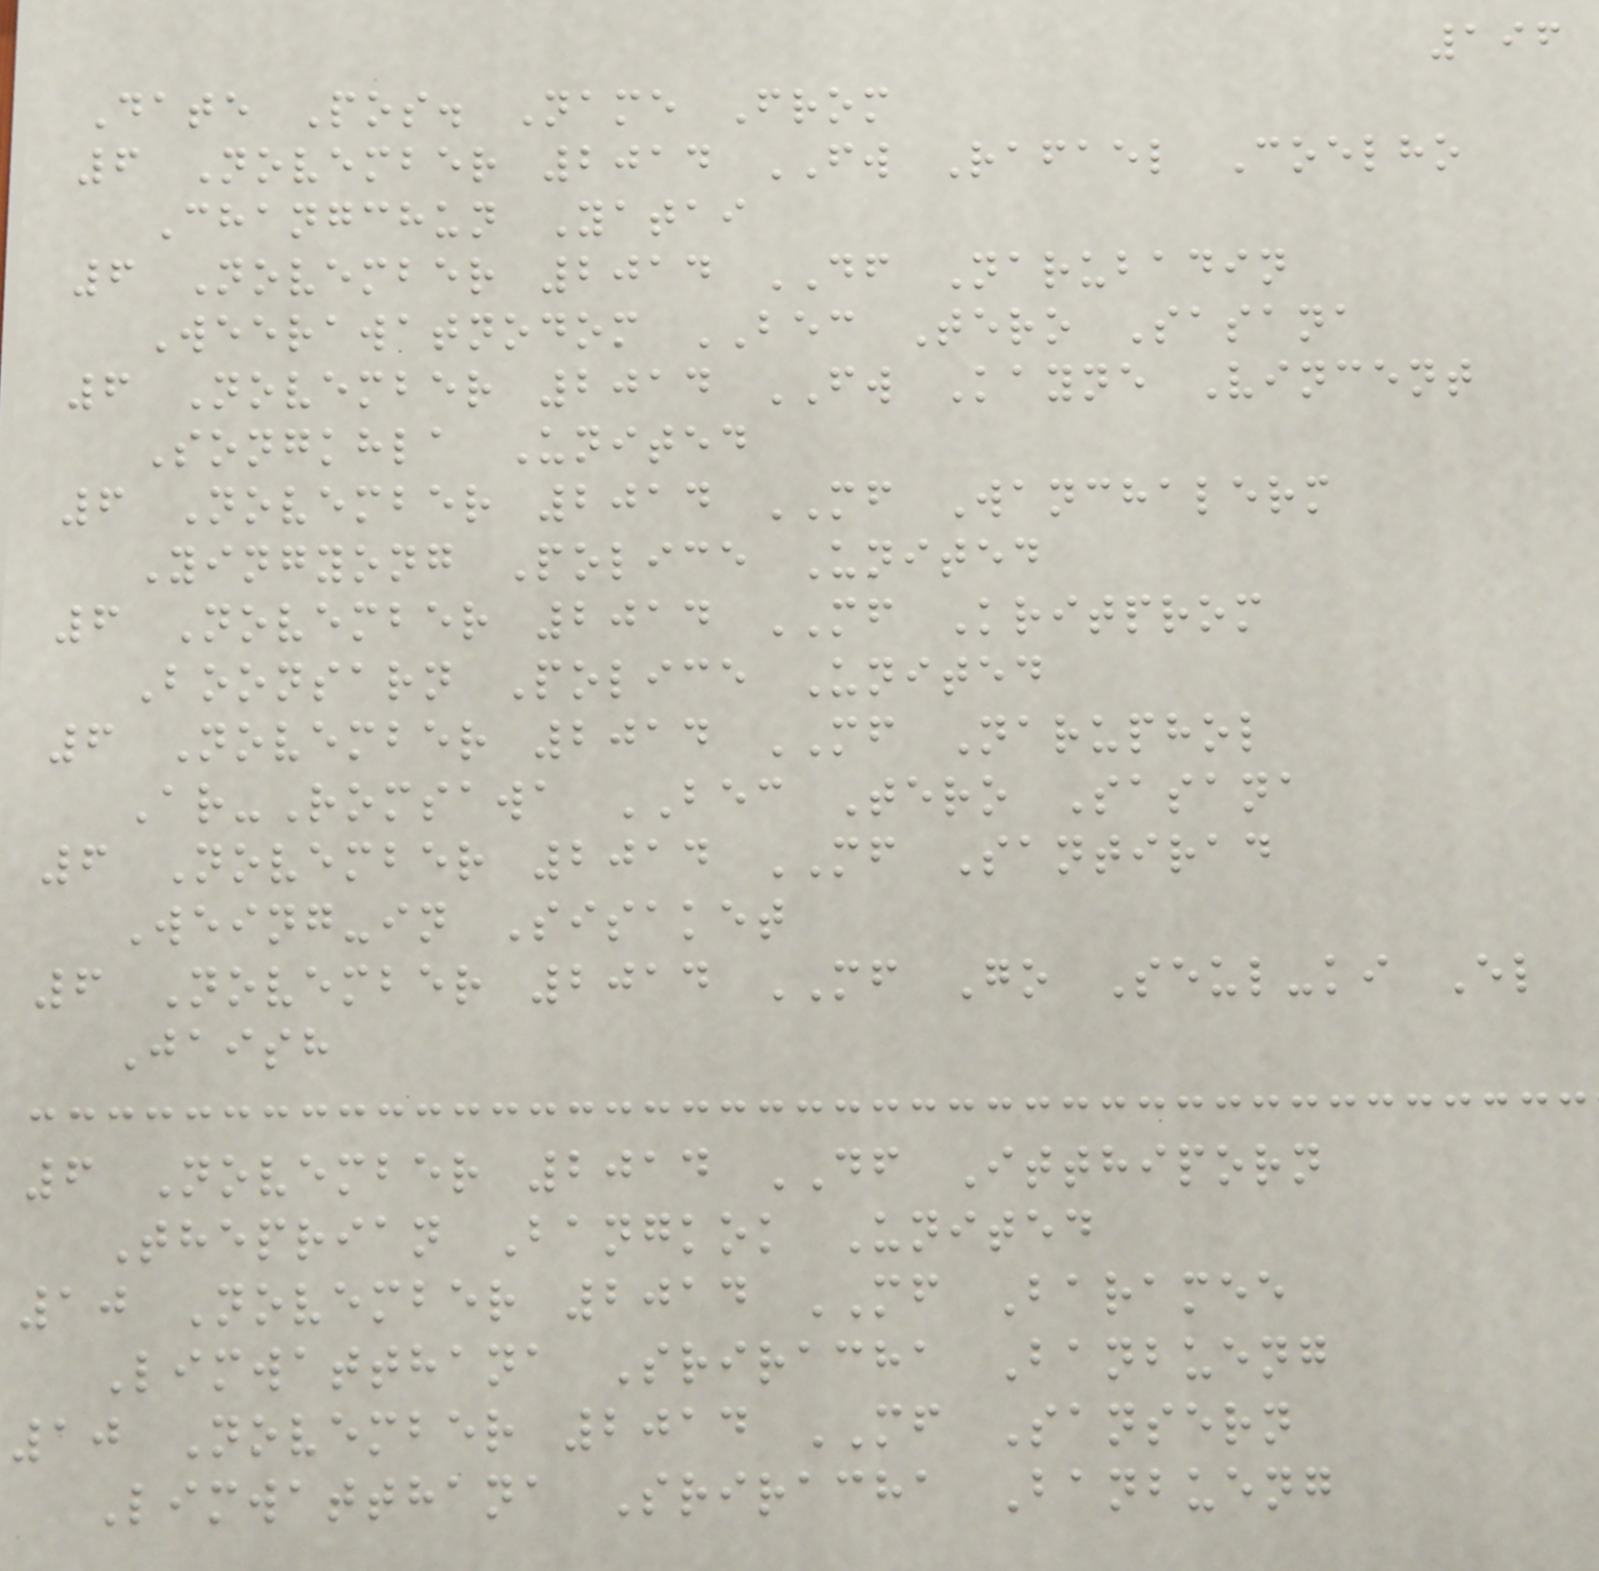196
Date Pos. Name From
6 November 2014 FW Rafael Coelho
Changchun Yatai
6 November 2014 DF Narubadin
Weerawatnodom BEC Tero Sasana
6 November 2014 FW Kayne Vincent
Songkhla United
6 November 2014 MF Wanchalerm
Yingyong Police United
6 November 2014 MF Kritprom
Boonsarn Police United
6 November 2014 MF Naruphol
Ar-Romsawa BEC Tero Sasana
6 November 2014 MF Santirad
Weing-in Sisaket
6 November 2014 MF Go Seul-ki El
Jaish
6 November 2014 DF Itthiporn
Theprian Bangkok United
10 November 2014 MF Baramee
Limwatthana Sriracha Banbueng
10 November 2014 MF Sansern
Limwatthana Sriracha Banbueng
